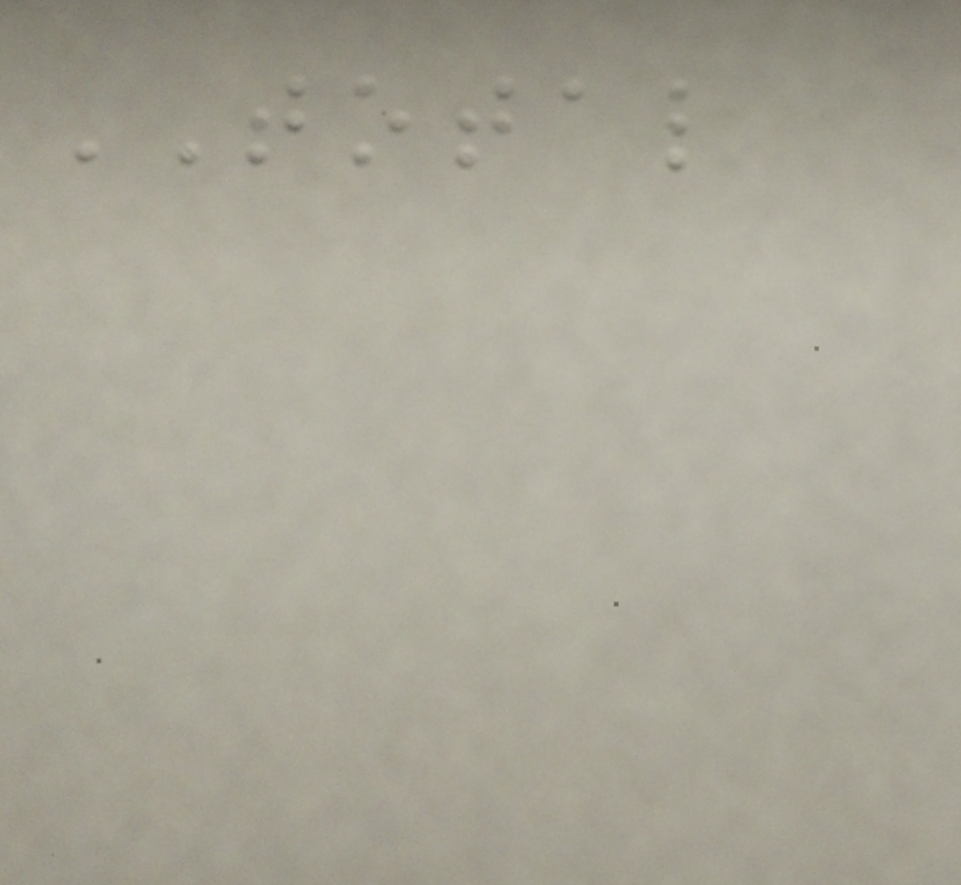TOTAL
